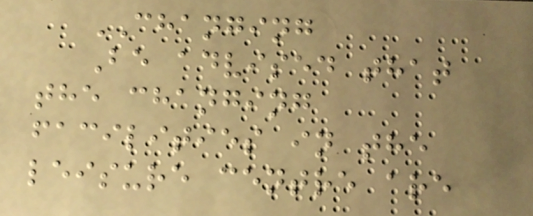CHANGING
Be advised that
the changing
facilities in the
leisure centre are
